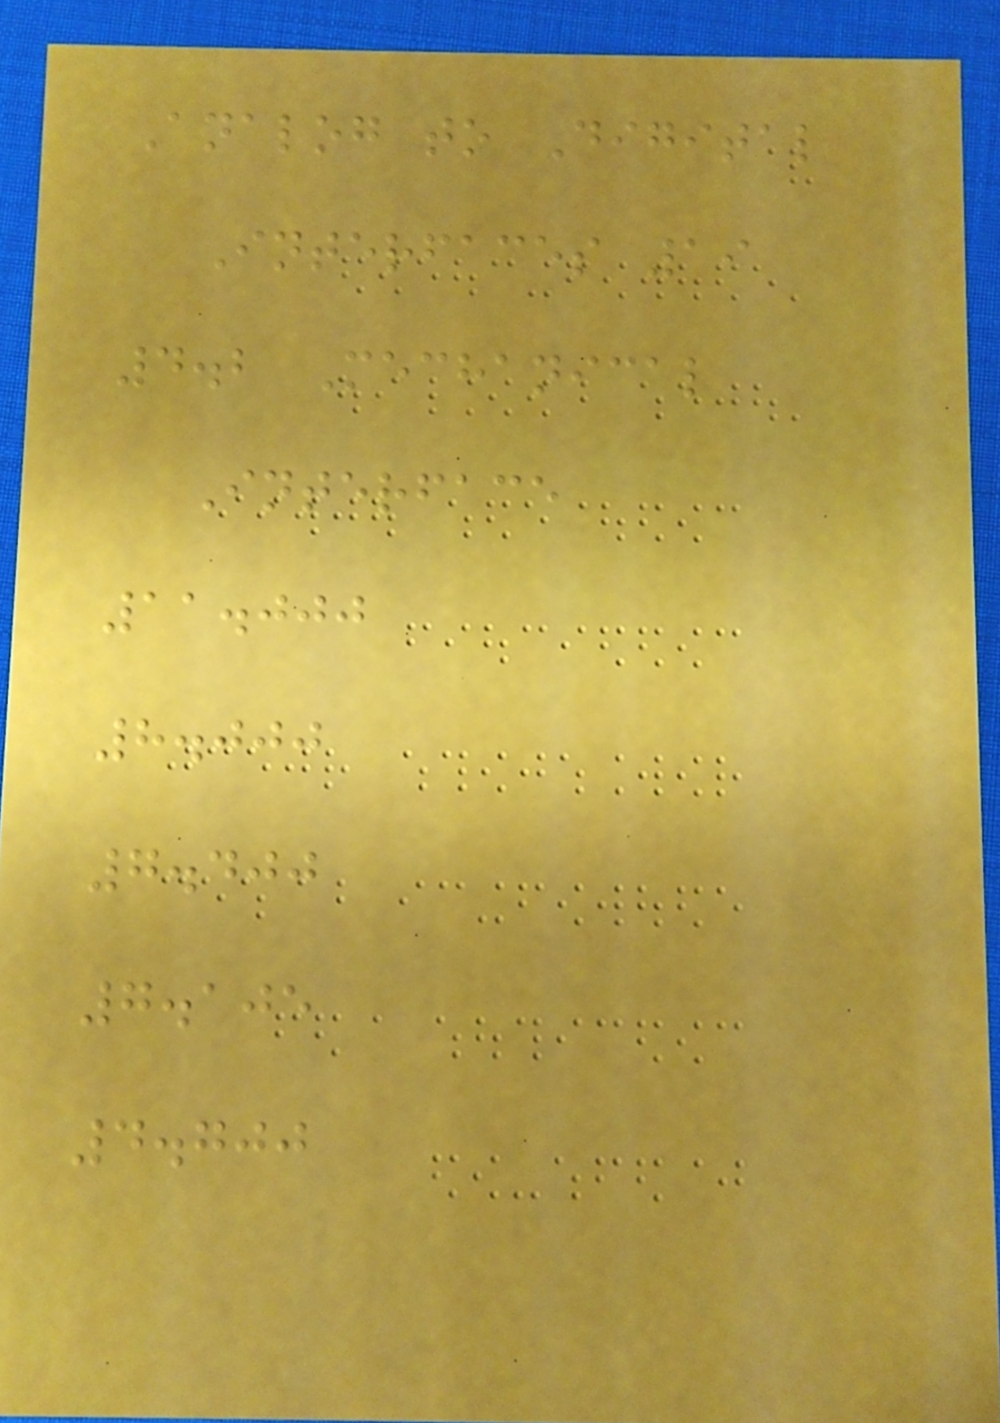Analog to Digital
Interfaces 19
4.2 Mechanical
Interface
11.000
8.000
7.400
7.105
4.700
